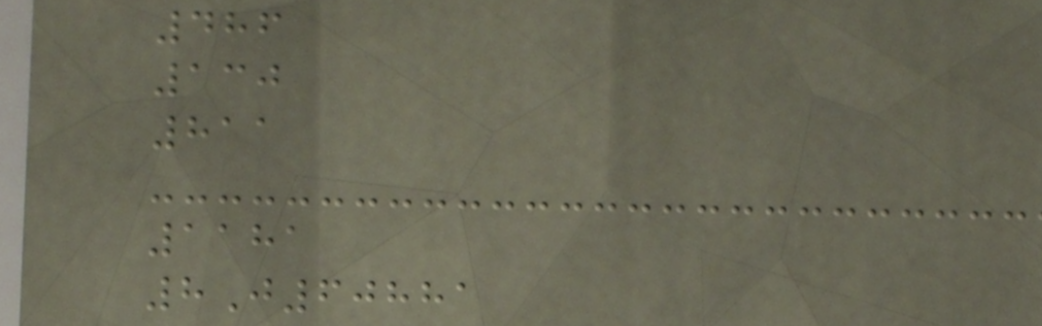486
130
811
1181
8J60881
